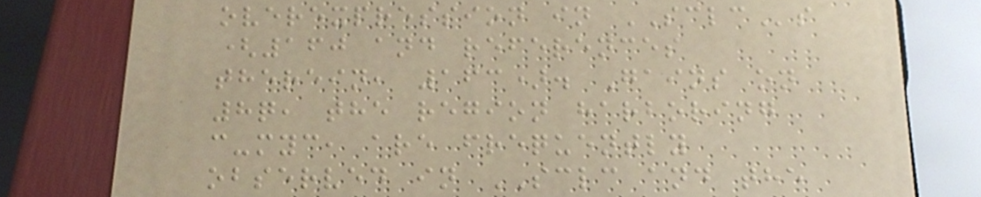overexpression in SCLCs
(160 and references
therein, 163). Gains on
8q, the region harboring
c-myc, are frequently
observed in SCLC and the
